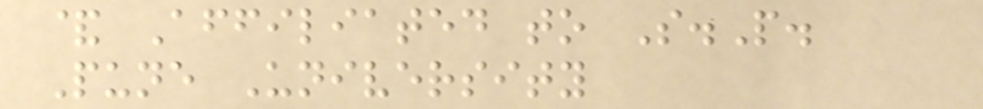& Affiliated to S.P.
Pune University
